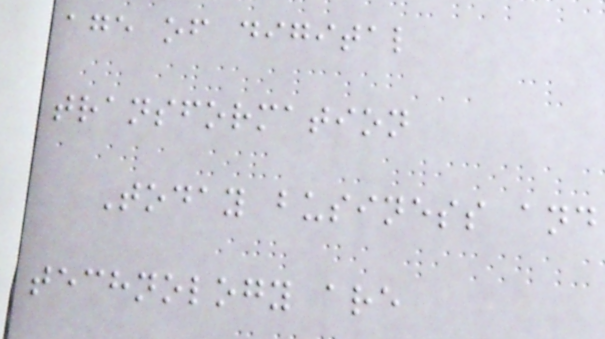age of digital
transformation
Today business and
technology are
